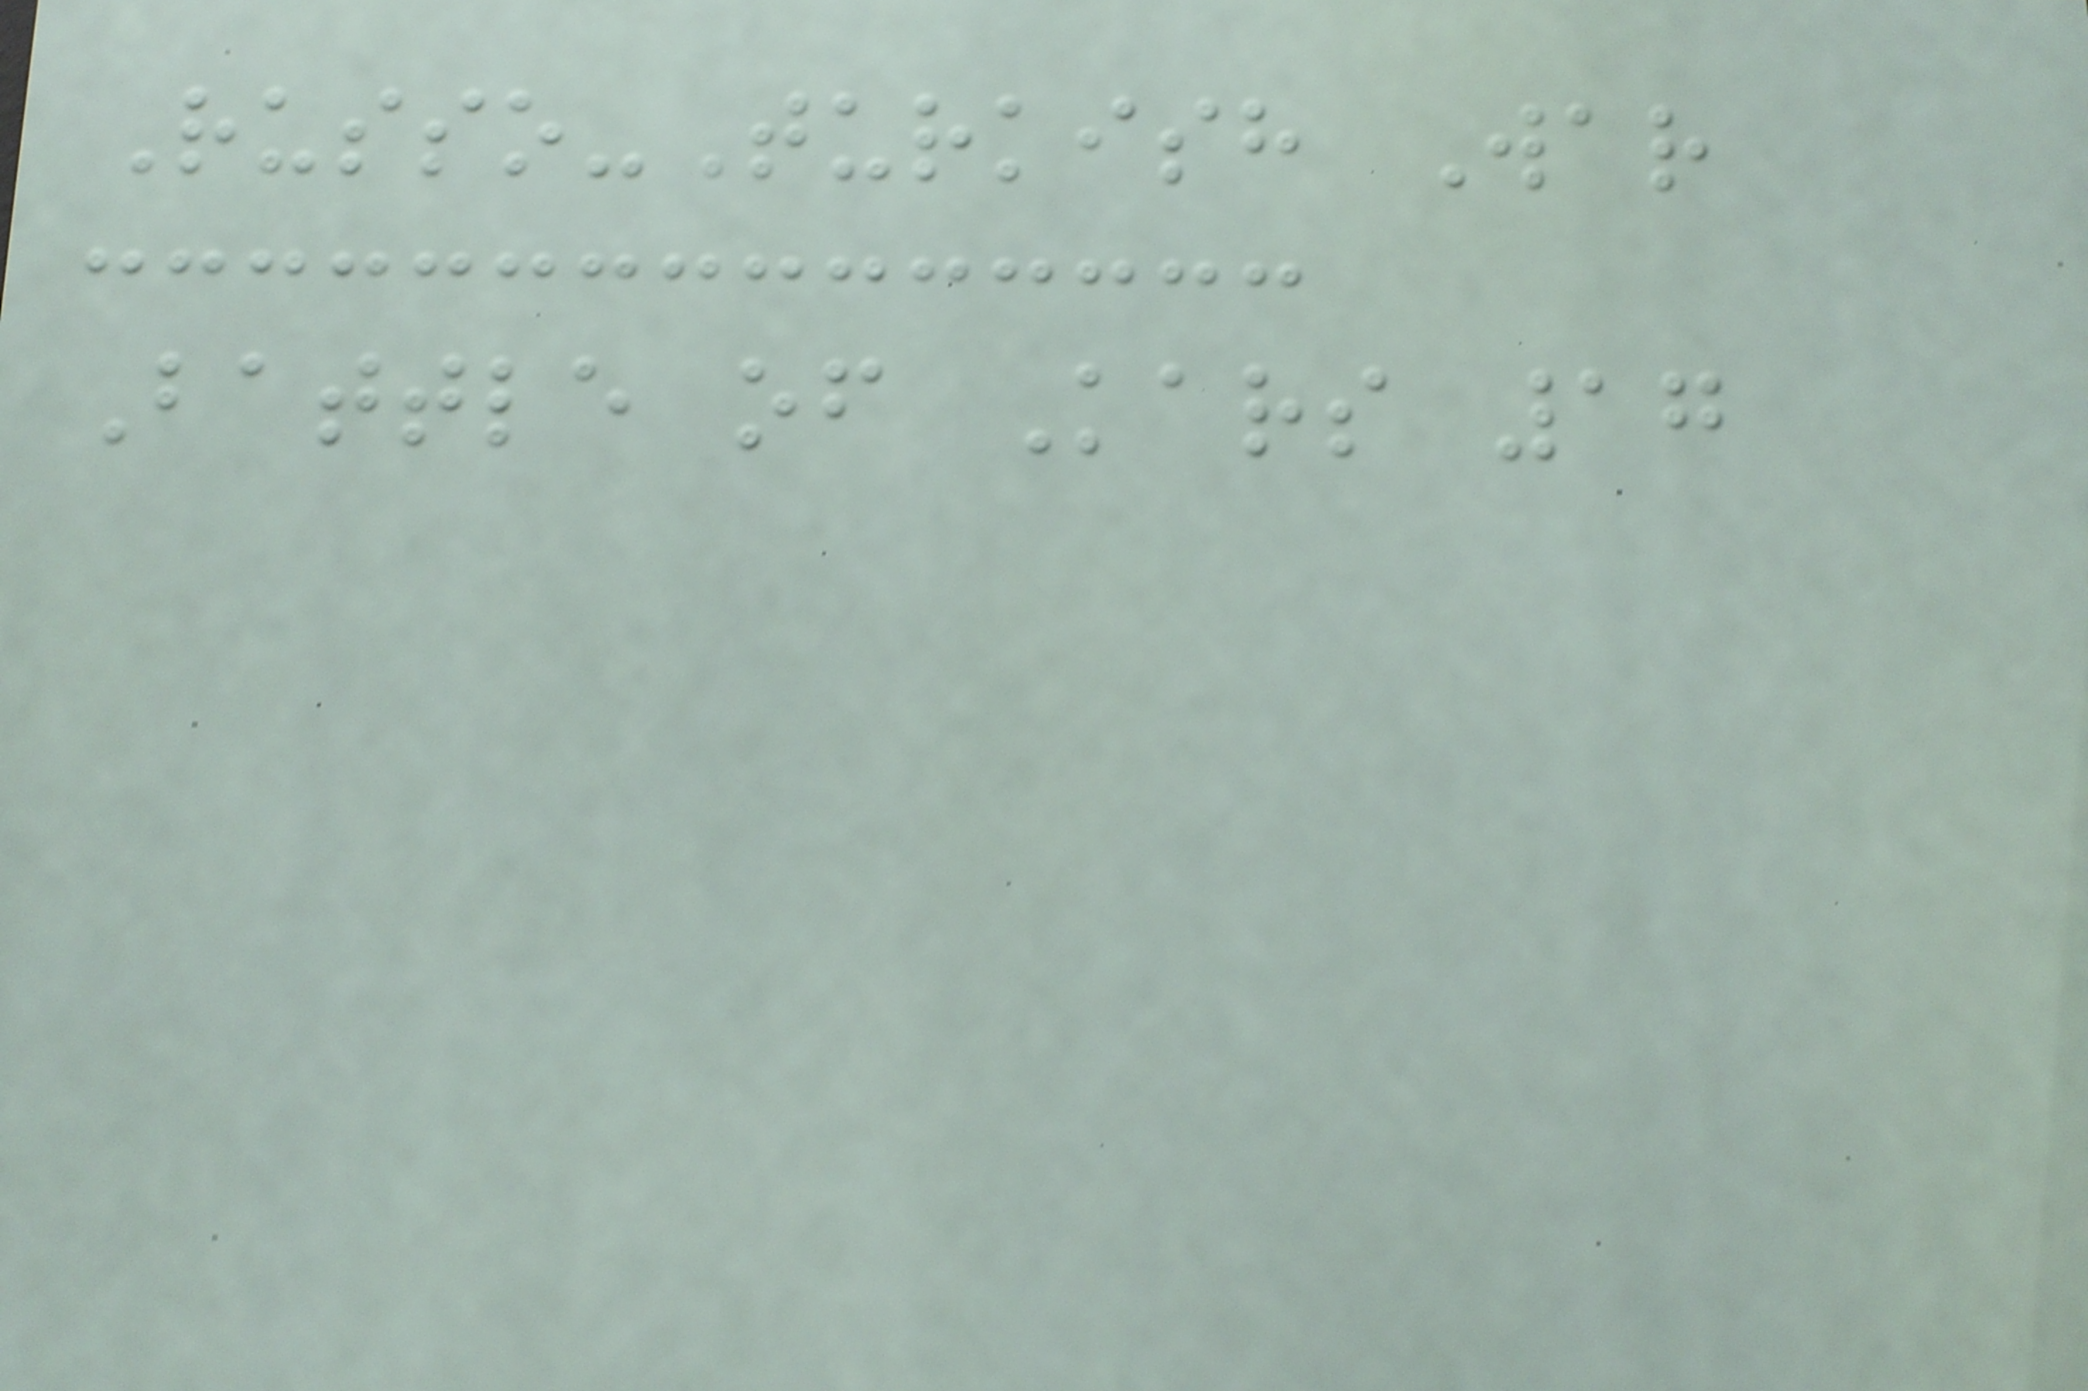Russo-Turkish War
Battle of Kars 17
